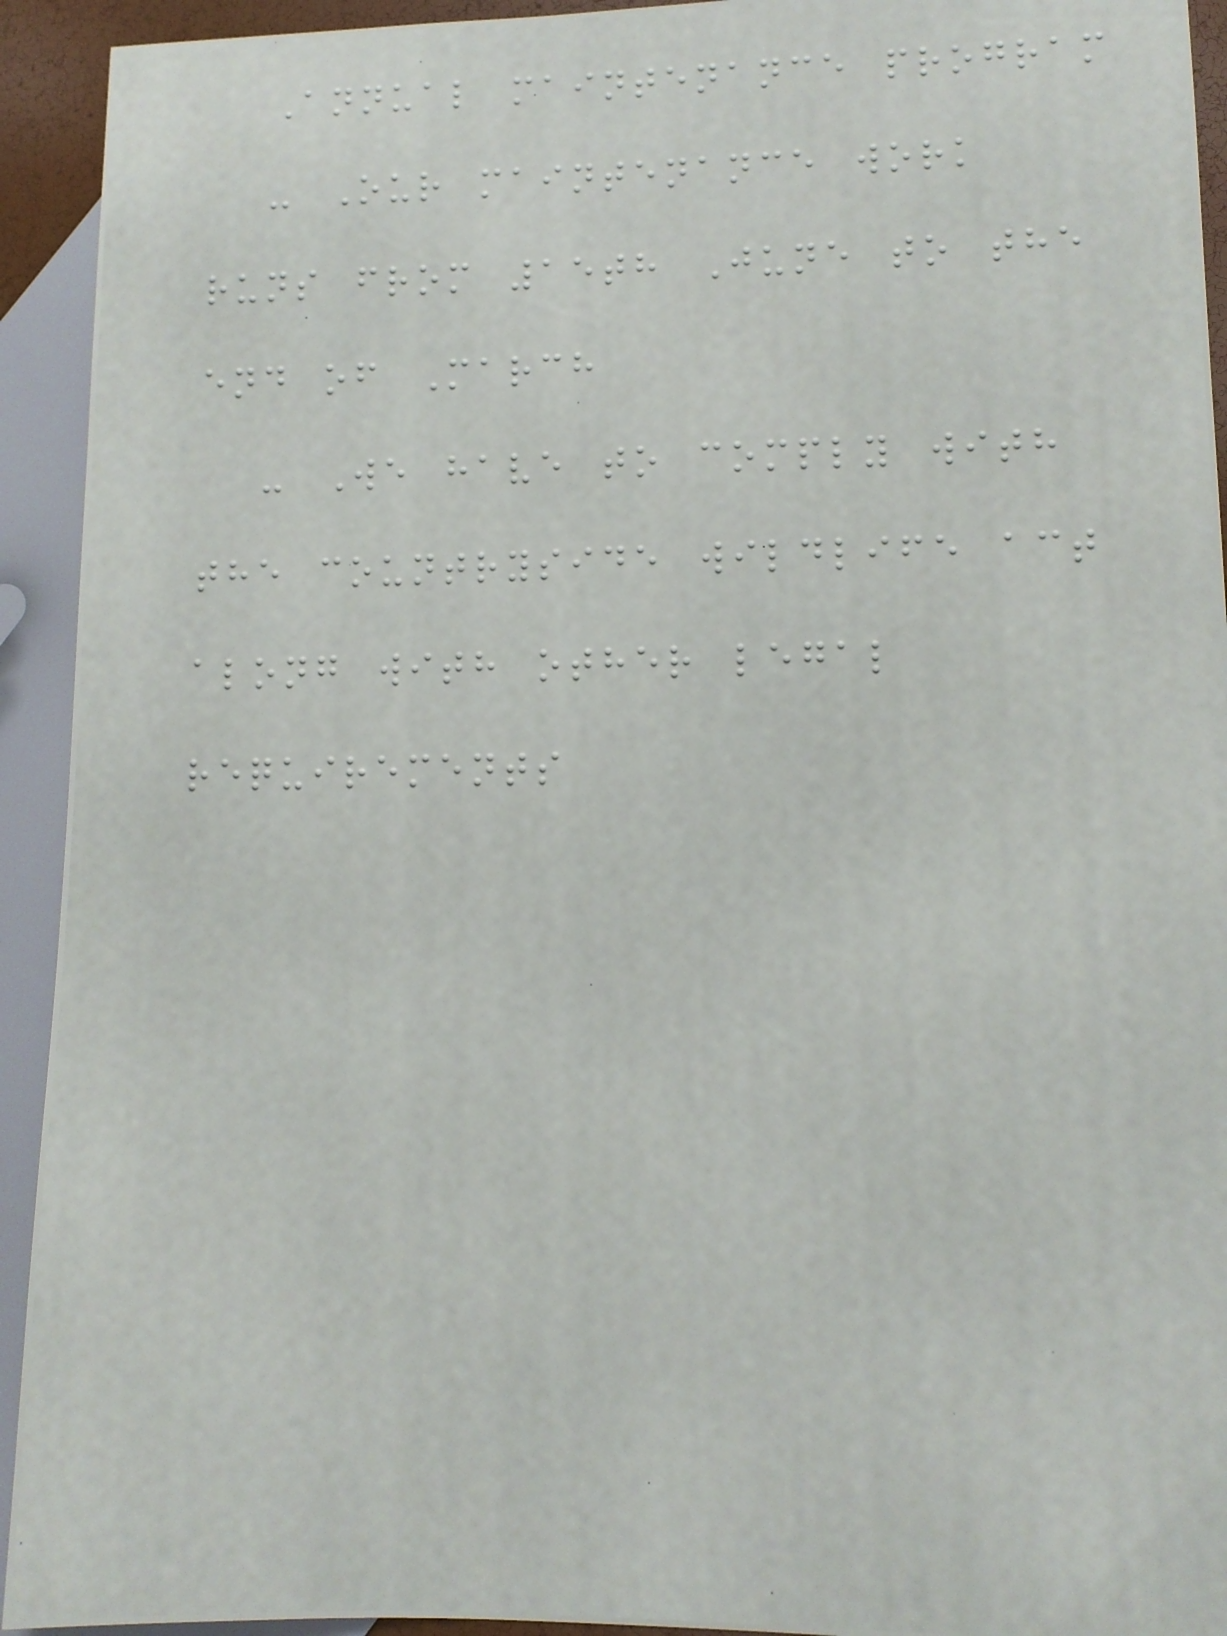Annual maintenance program
- Our maintenance work
runs from 15th June to the
end of March
- We have to comply with
the countryside wildlife act
along with other legal
requirements
